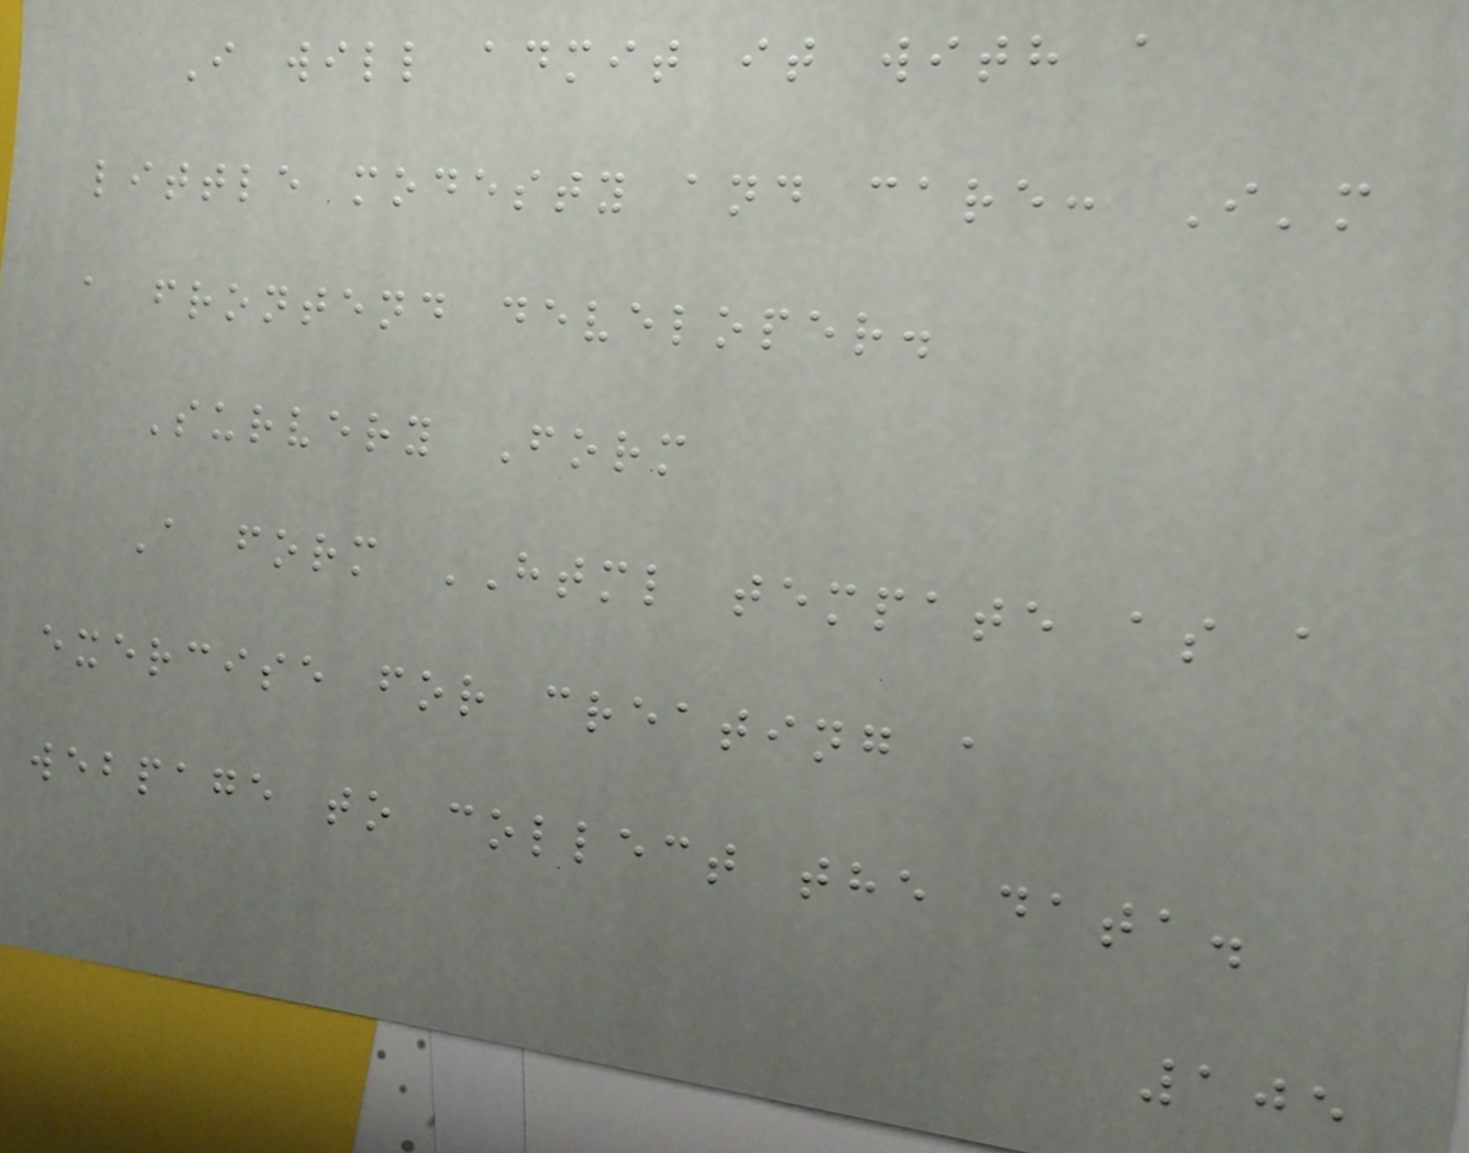I will admit it with a
little modesty and care: I'm
a frontend developer.
Survery Form
A form HTML tempate as a
exercise for creating a
webpage to collect the data.
105
